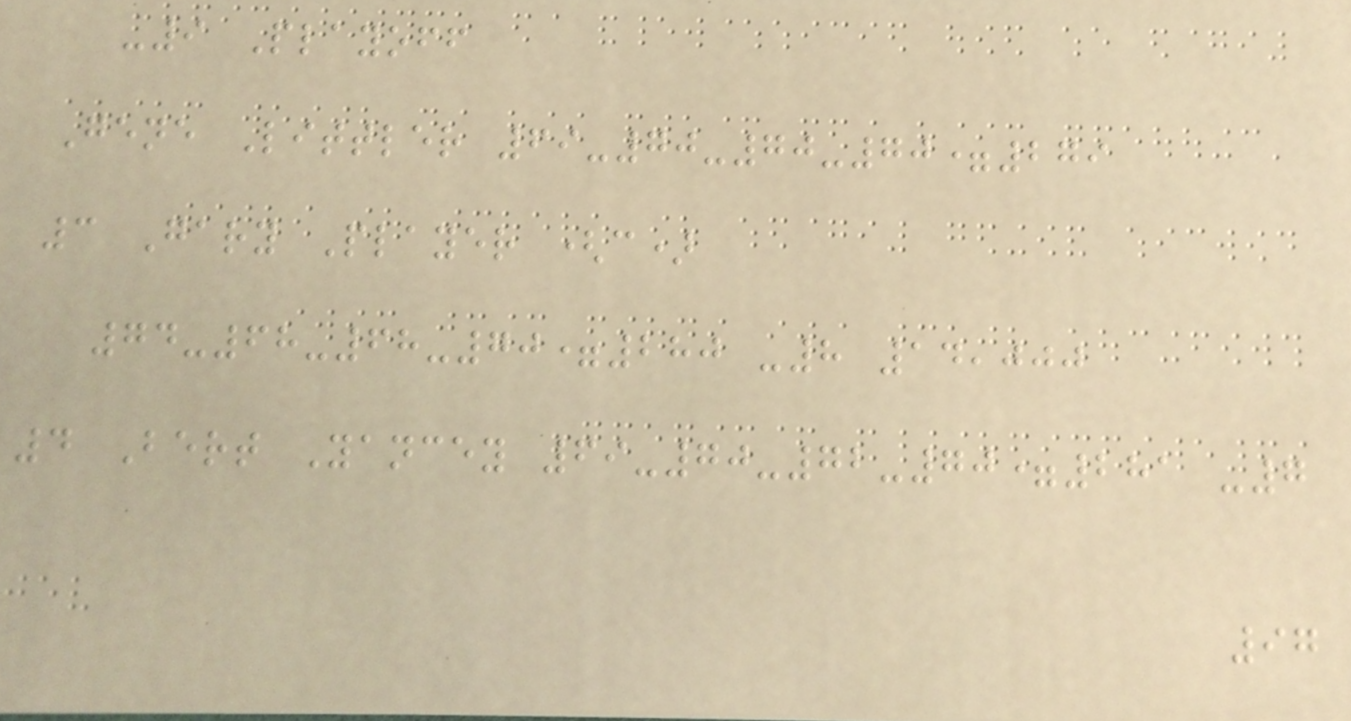-9 Playoff
Gene Littler 69-70-70-70=279
3 Gary Player (c)
74-68-68-70=280 -8 14,000
4 Bert Yancey 69-70-72-70=281 -7
97
